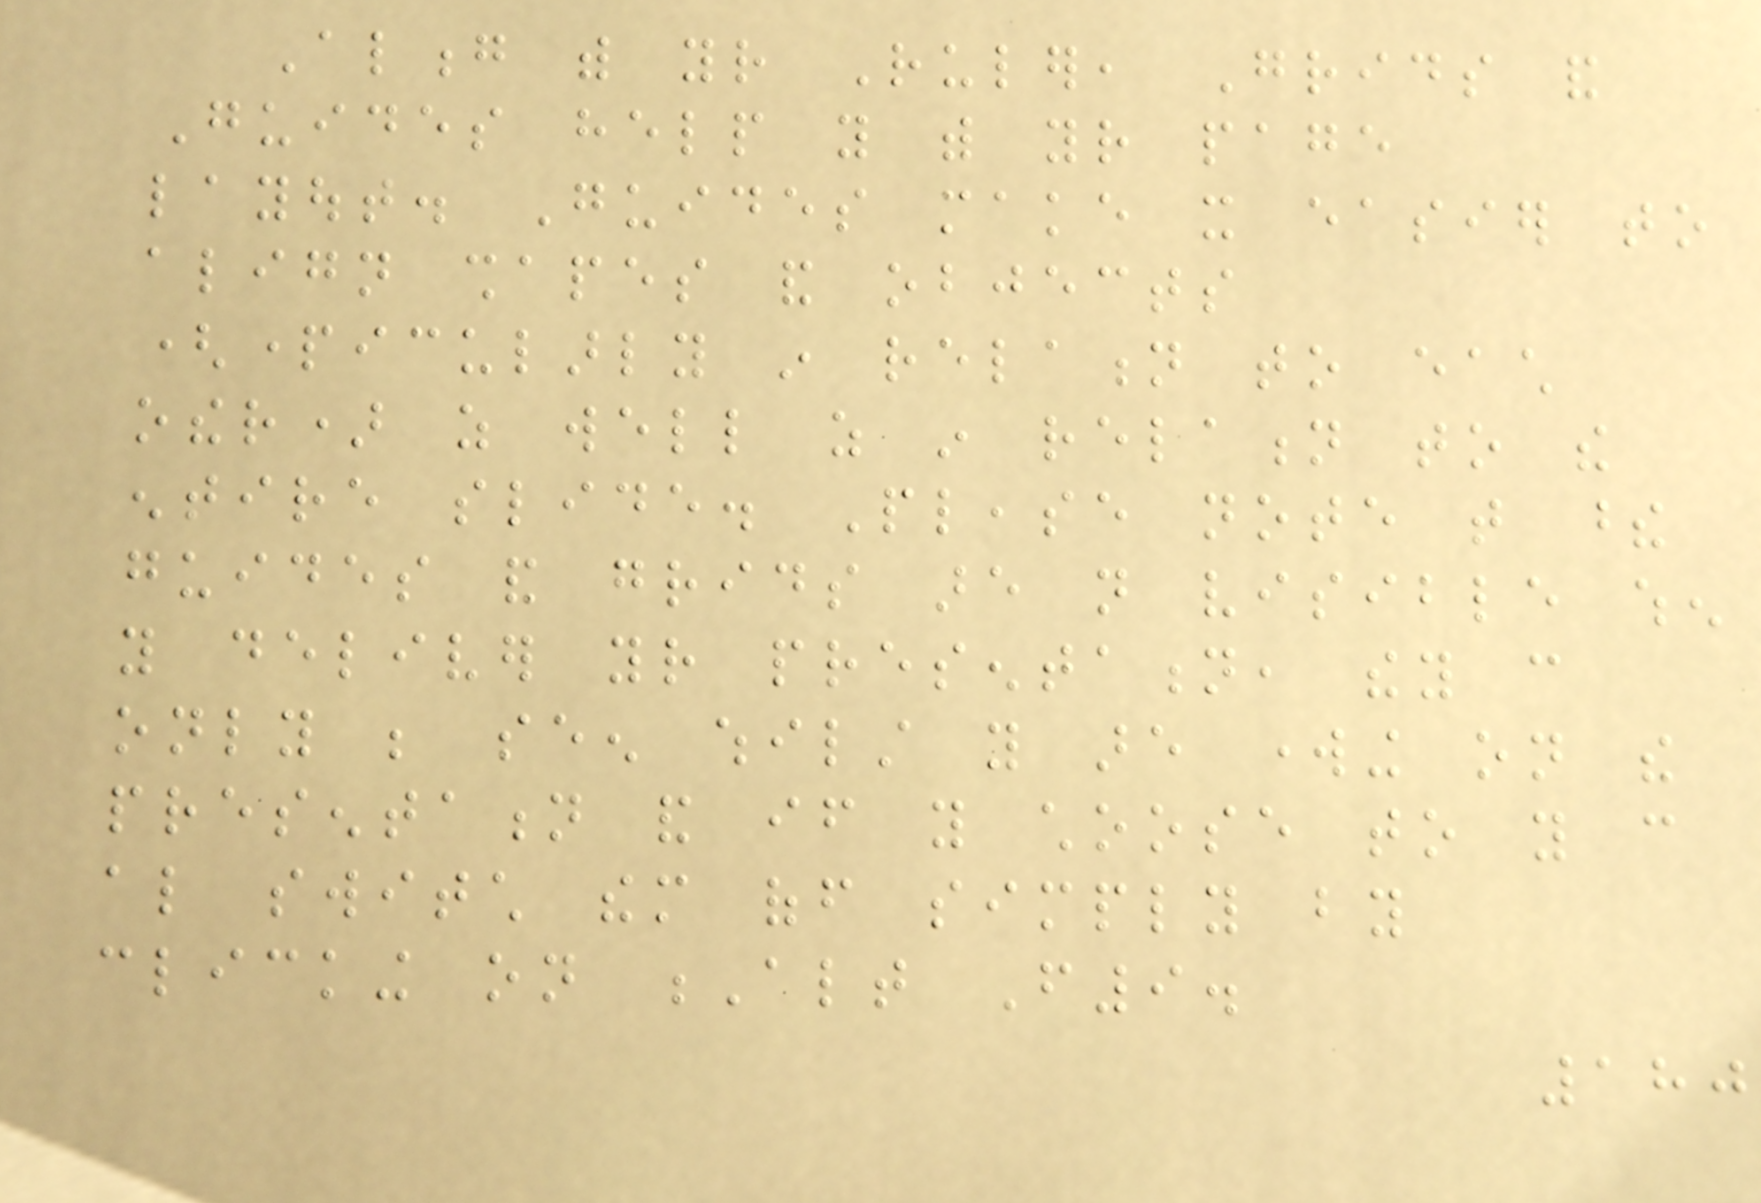Along with your Ruler, Grids and
Guides help you with your page
layout. Guides make it easier to
align shapes and objects
(particularly in relation to each
other) as well as in relation to the
entire slide. Please note that these
guides and grids are not visible when
you deliver your presentation, they can
only be seen whilst you are working on the
presentation and if you choose to you can
also switch them off simply by
clicking on Alt F9.
180
